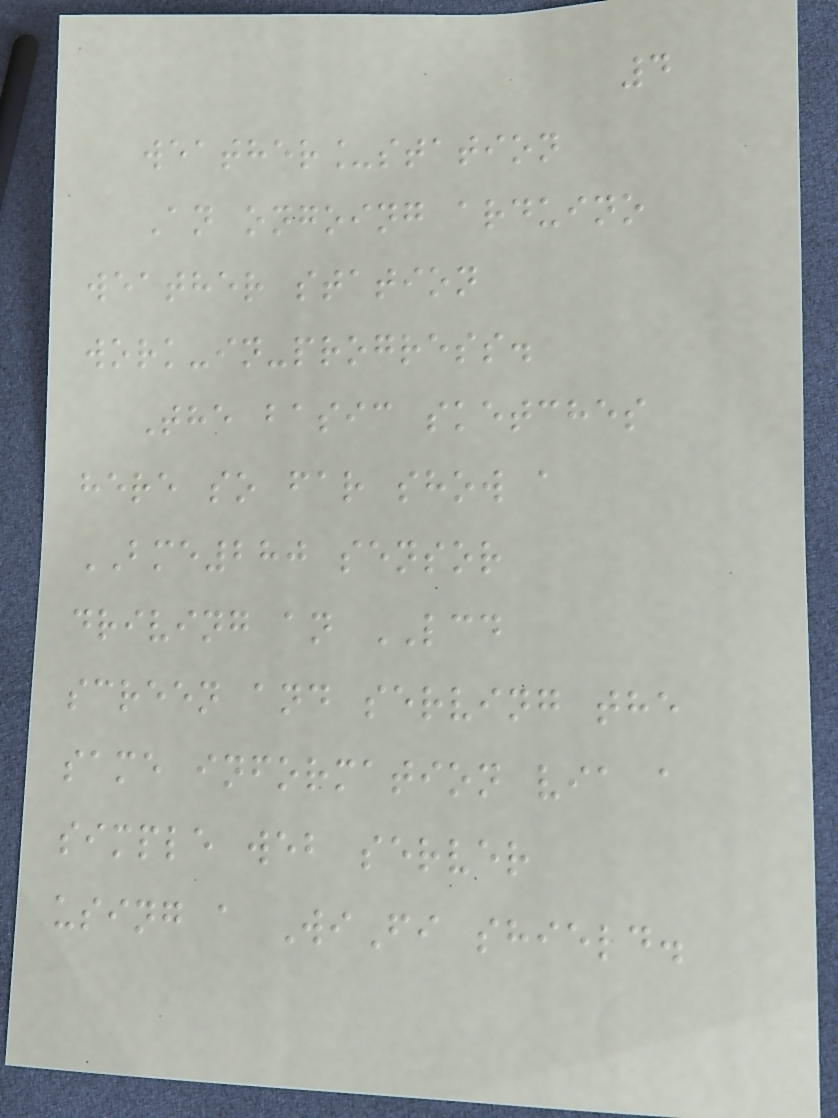4
weather_station
An ongoing arduino
weather station
work-in-progress.
The basic sketches
here so far show a
BME280 sensor
driving an LCD
screen and serving the
same information via a
simple web server
using a WiFi shield.
